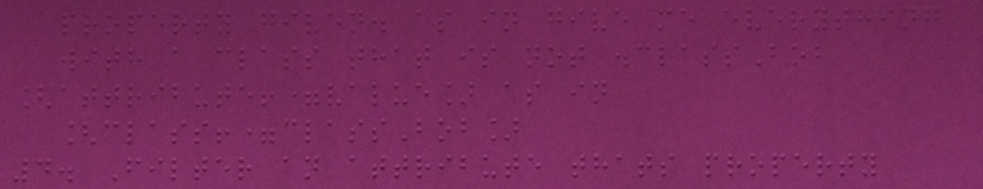property given. as in give me everything
with a class that is not .classBob
[attribute!=value] as in
[class!=classBob]
4. Filter an attribute thats property
